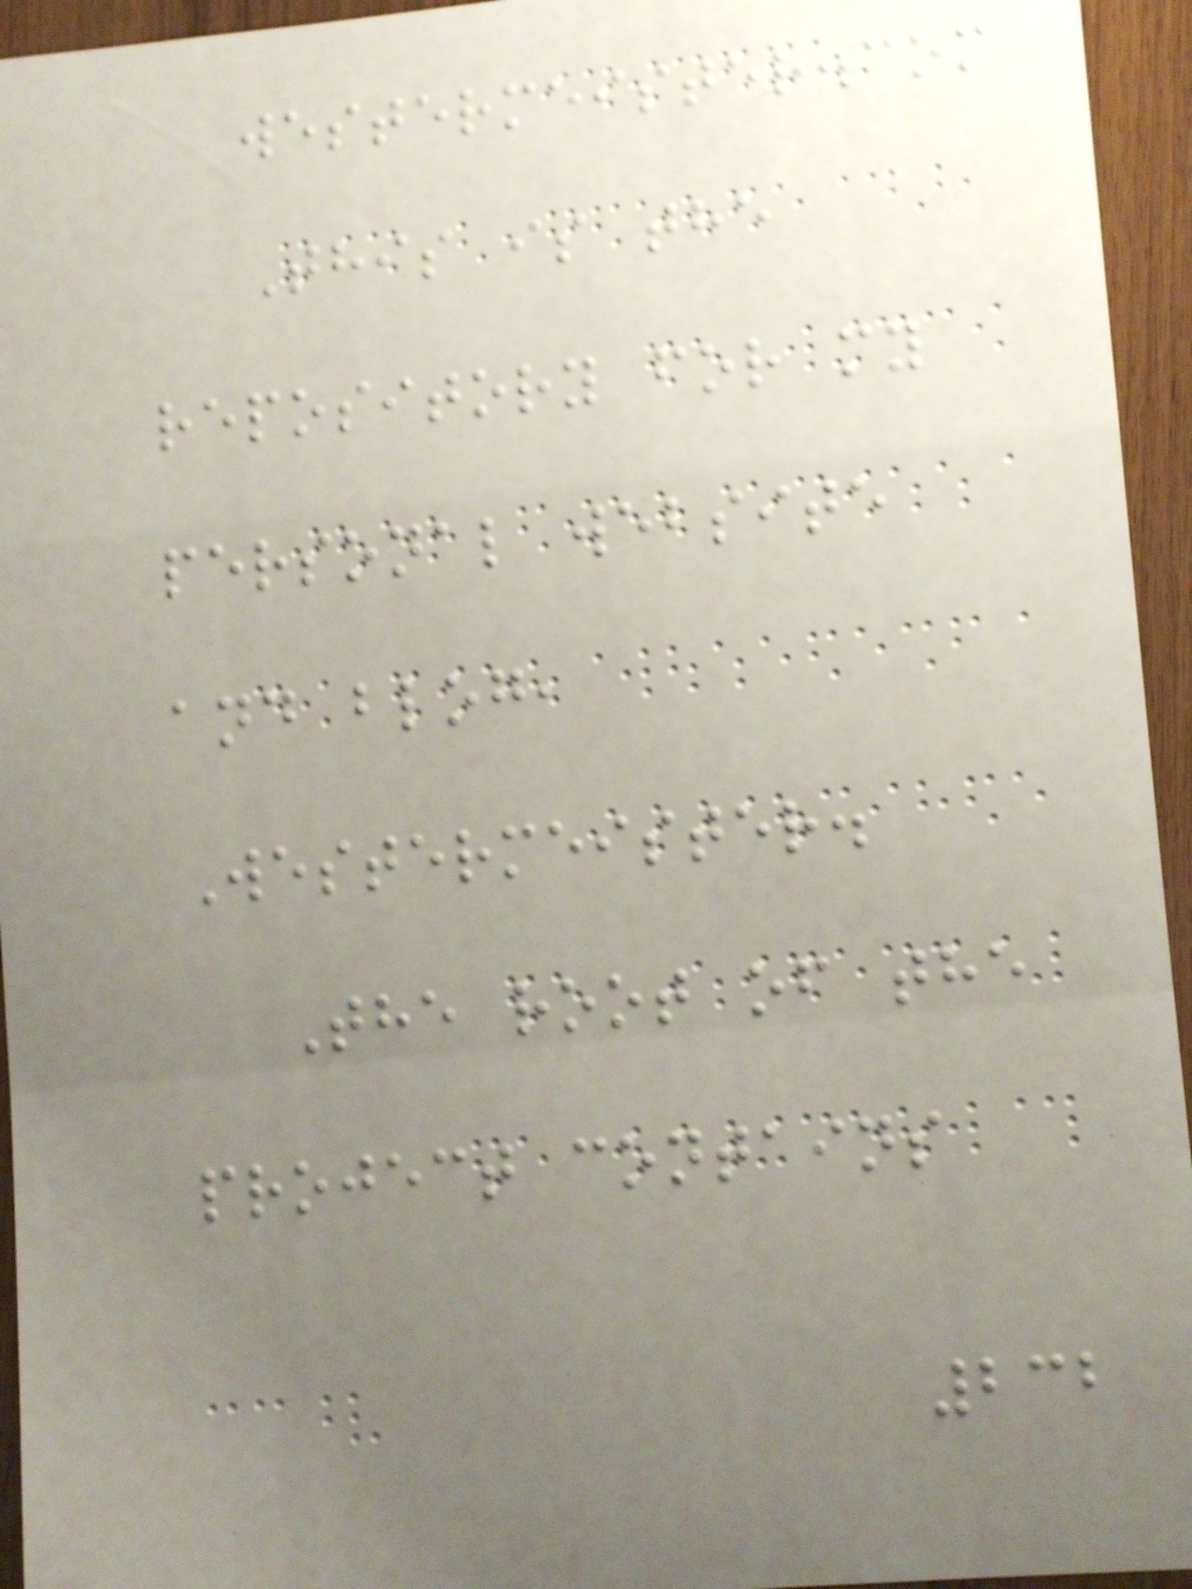westermeister.com
This is the
repository for my
personal website
and blog,
Westermeister.
The root of the
project contains
232
